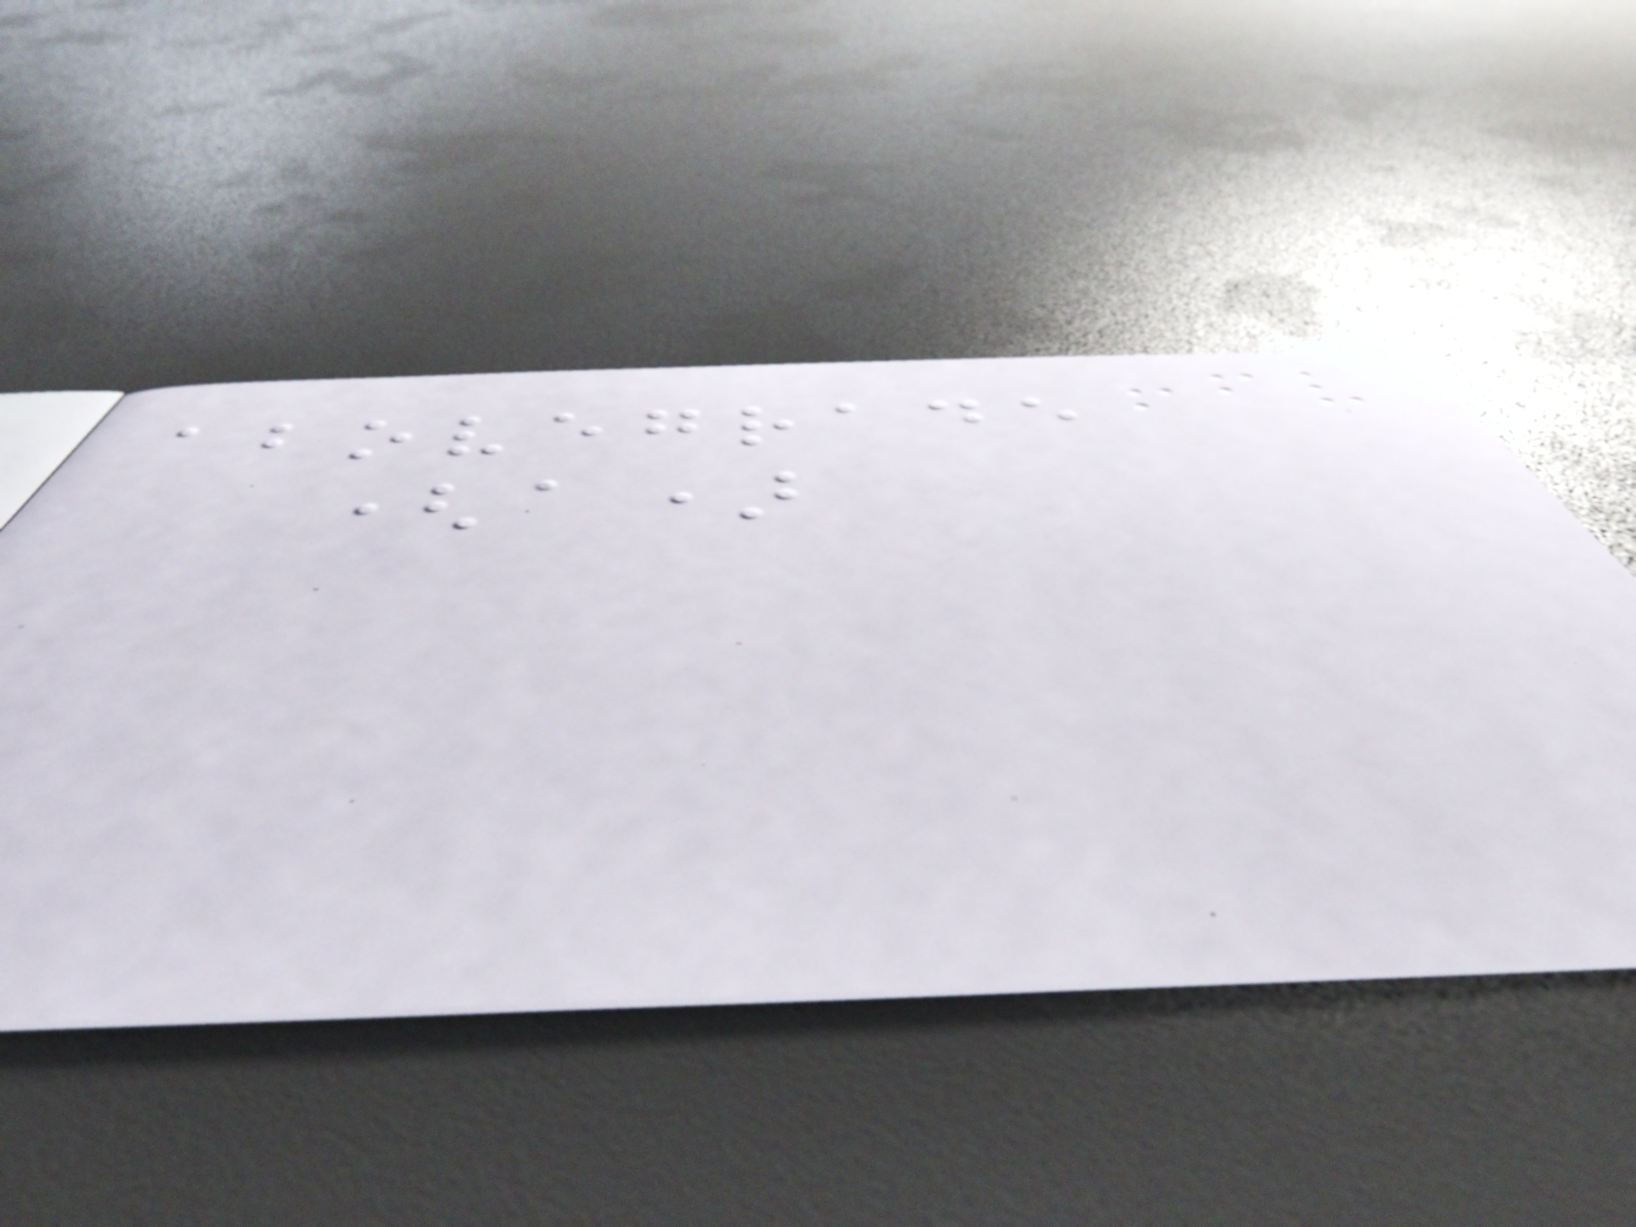abovegrade
(a)
